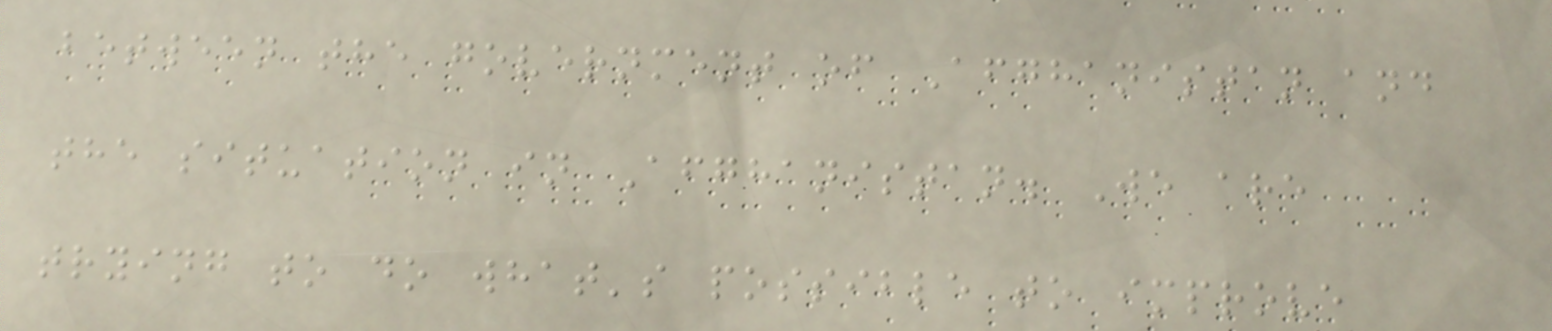between the government of Afghanistan and
the situation in Afghanistan. We are
trying to do what's possible to improve
